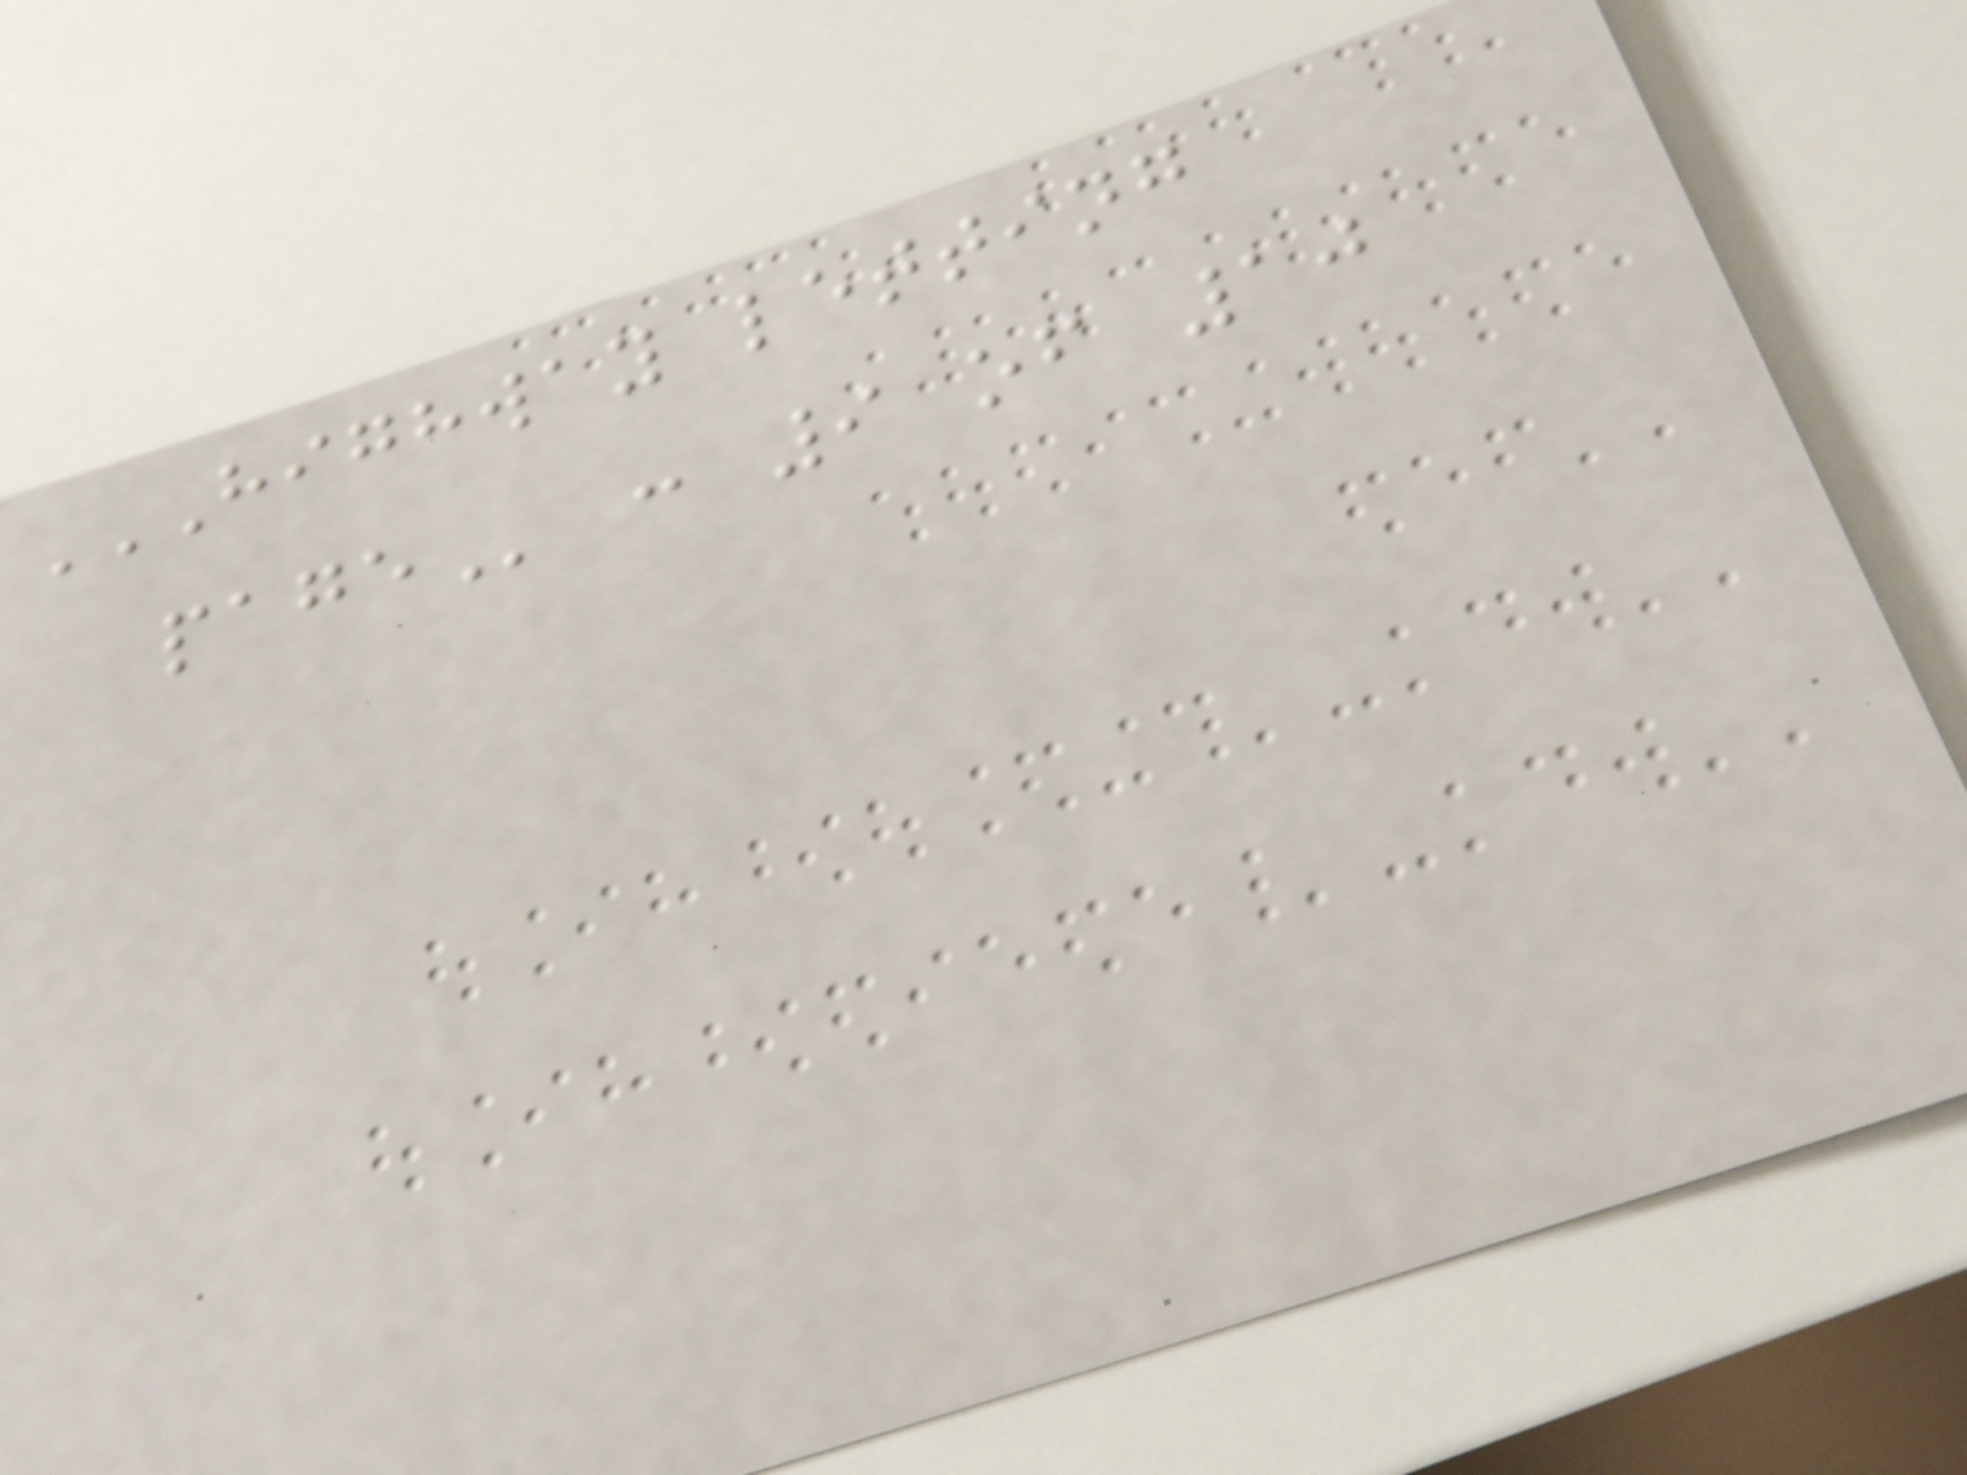HIGHWAY LETTING
PAGE : 9 of 10
